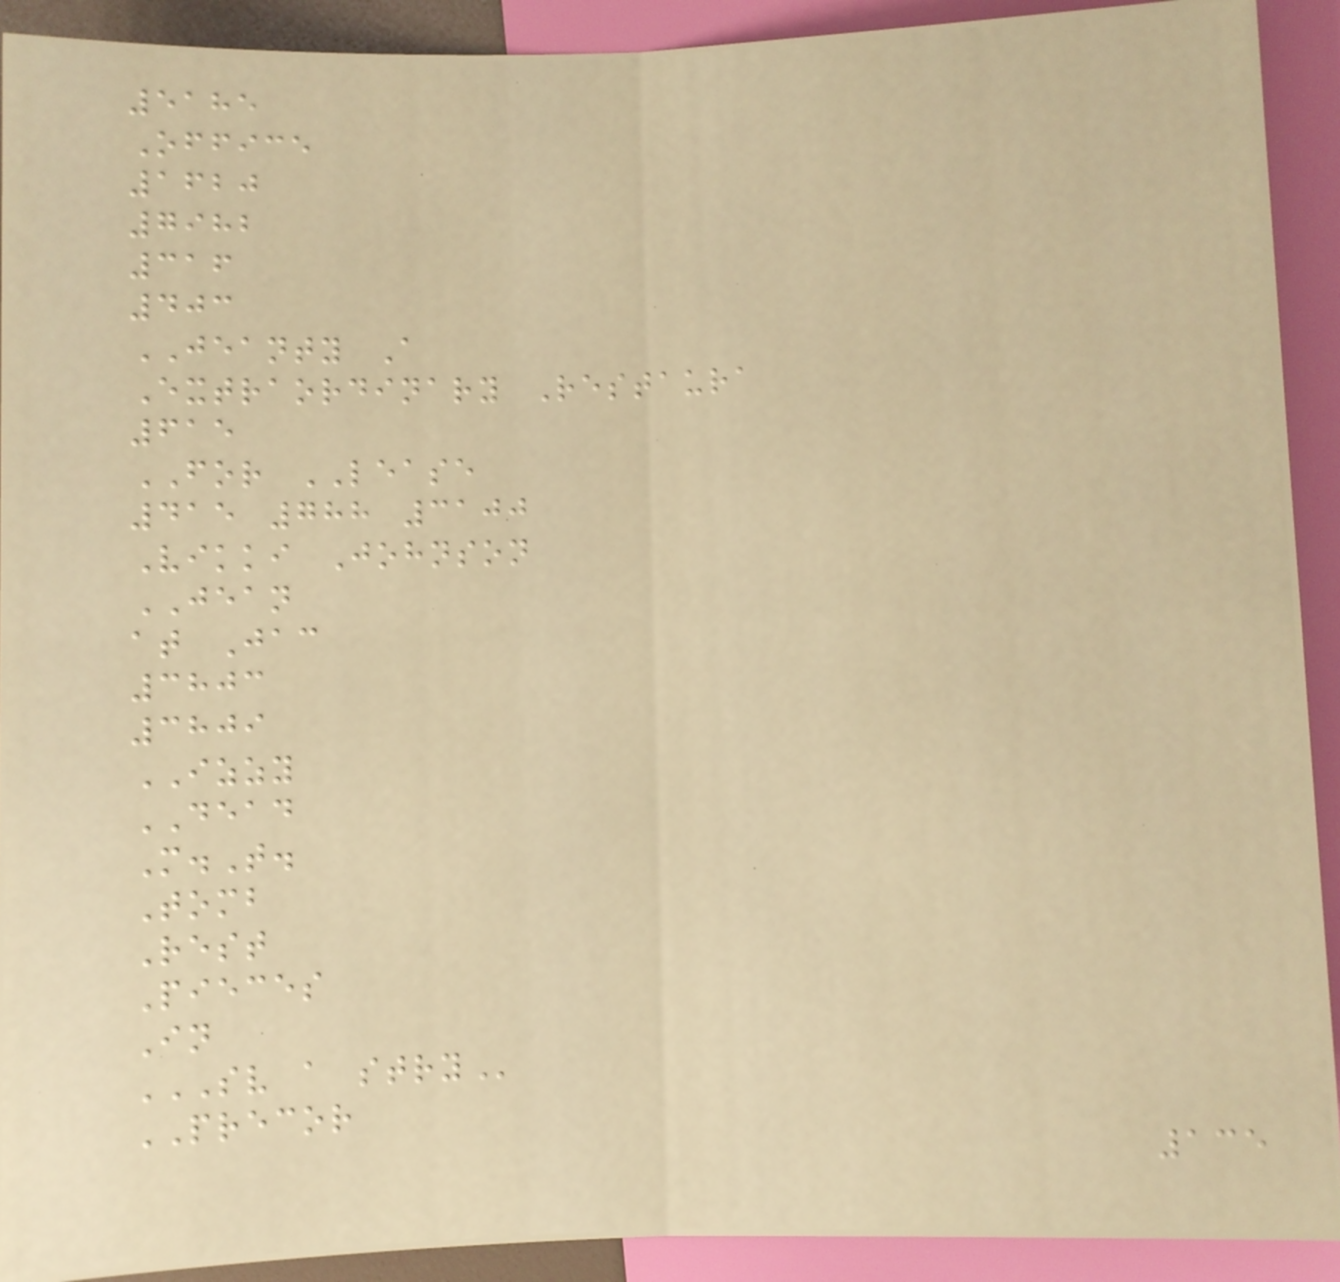5185
Office
1620
7982
316
403
JEANTY A
Extraordinary Restaura
615
FOR LEASE
415 788 3100
Vikki Johnson
JEAN
at Jac
3803
3809
IZZY
DEAD
M.T.
Tomb
Rest
Pieces
In
SV A STRY
PRECOR
135
